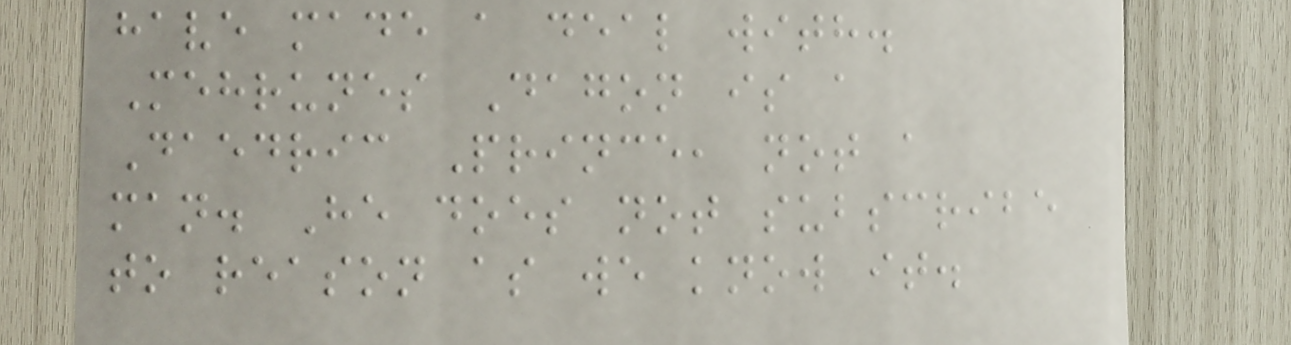have made a deal with.
Mehrunes Dagon is a
Daedric Prince, not a
man. He does not subscribe
to reason as we know it.
